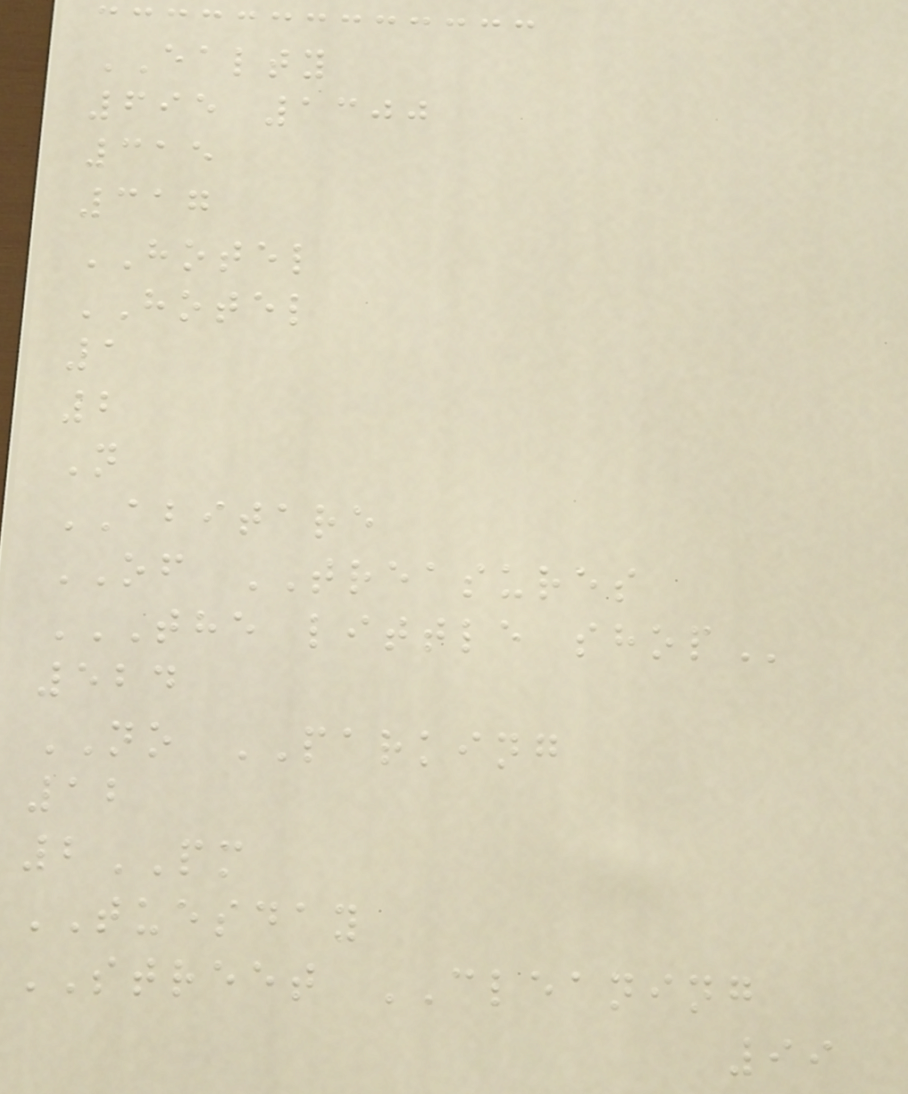EALTY
695 1300
315
317
HOTEL
HOTEL
1
2
N
ABITARE
OF TREASURES
THE LITTLE SHOP
524
NO PARKING
12
2PM
TUESDAY
STREET CLEANING
99
